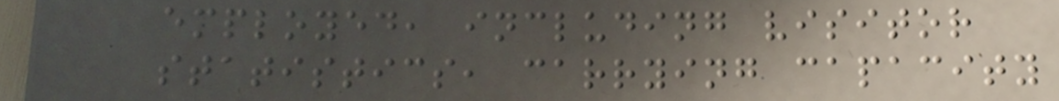employed, including visitor
statistics, carrying capacity
